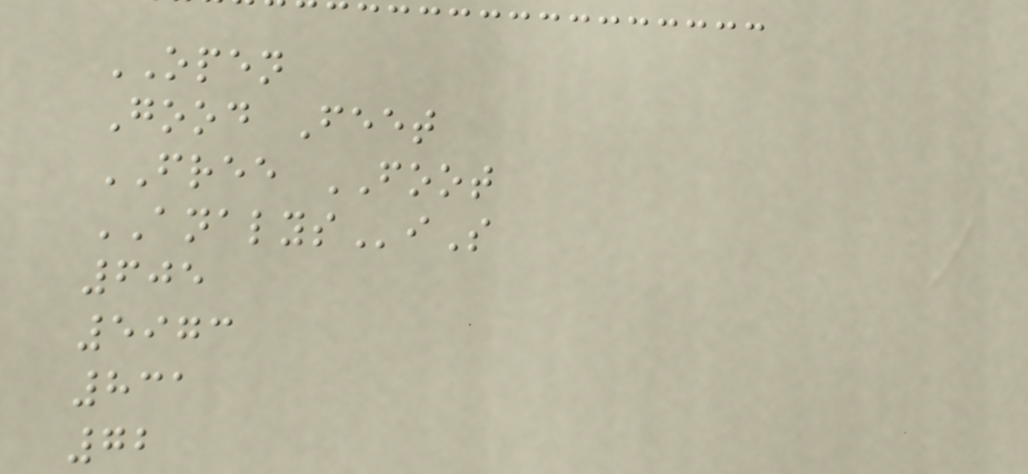OPEN
Good Feet
FREE FOOT
ANALYSiS
605
5973
831
72
